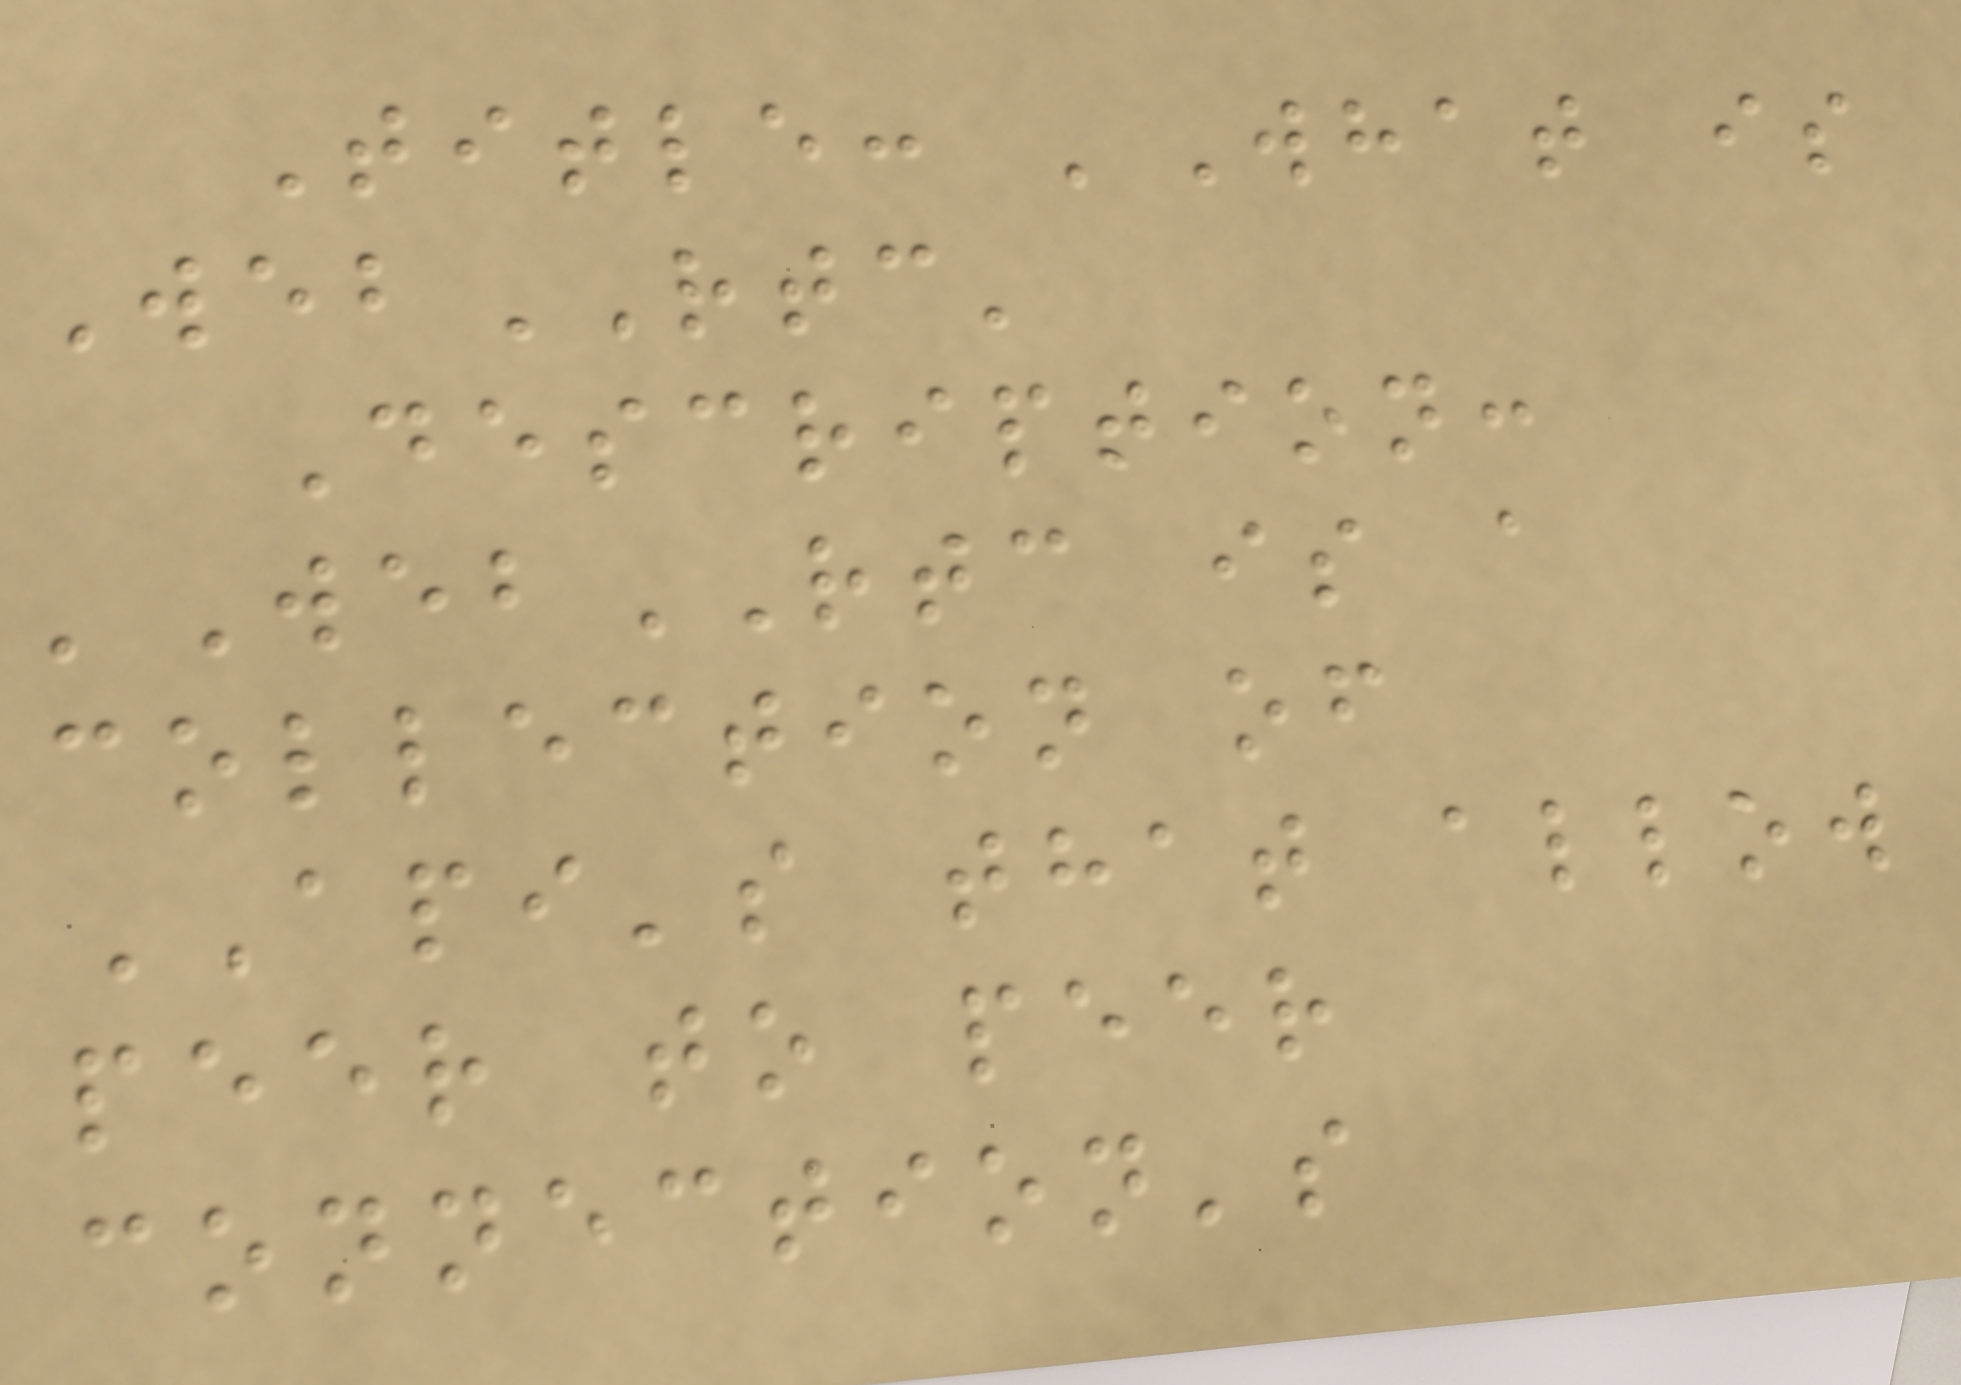Title: 'What is
WebRTC'
Description:
'WebRTC is a
collection of
API's that allow
peer to peer
connection's
